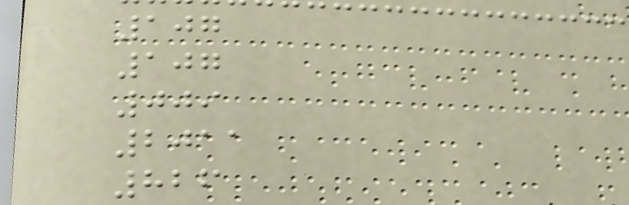107
107
009
2011
826
